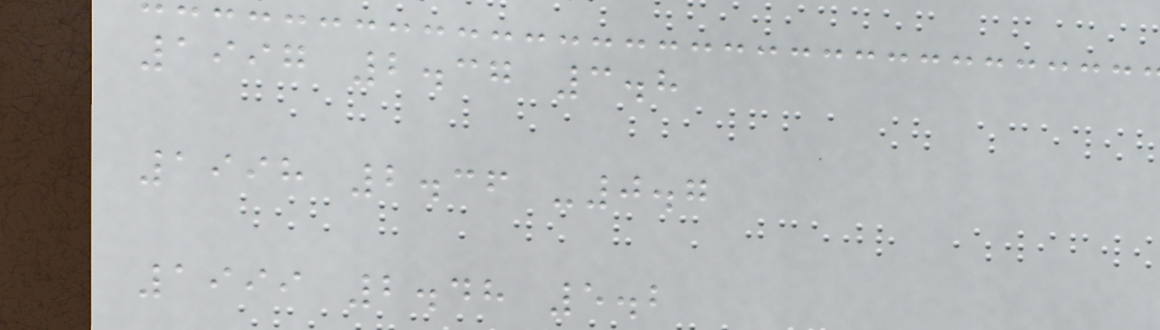1997 2.37 3.8
1998 2.36 -0.7
1999 2.48 5.2
